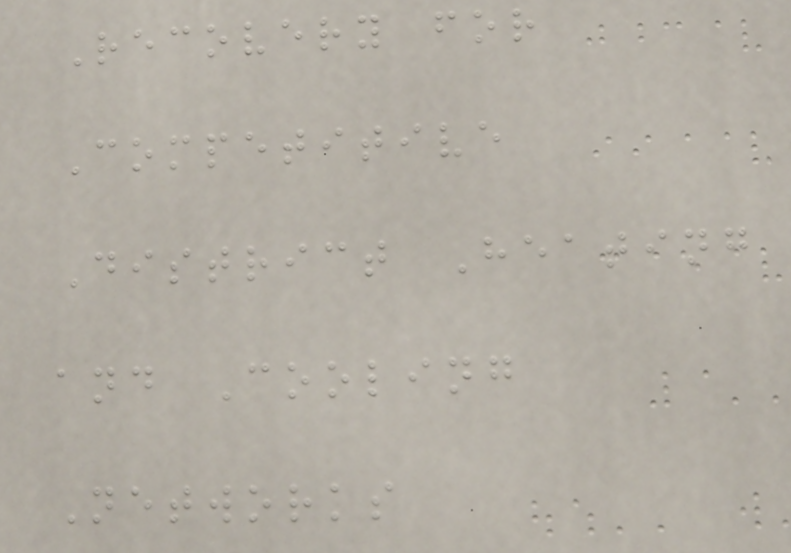Recovery for
Competitive
District Heating
and Cooling
Networks
